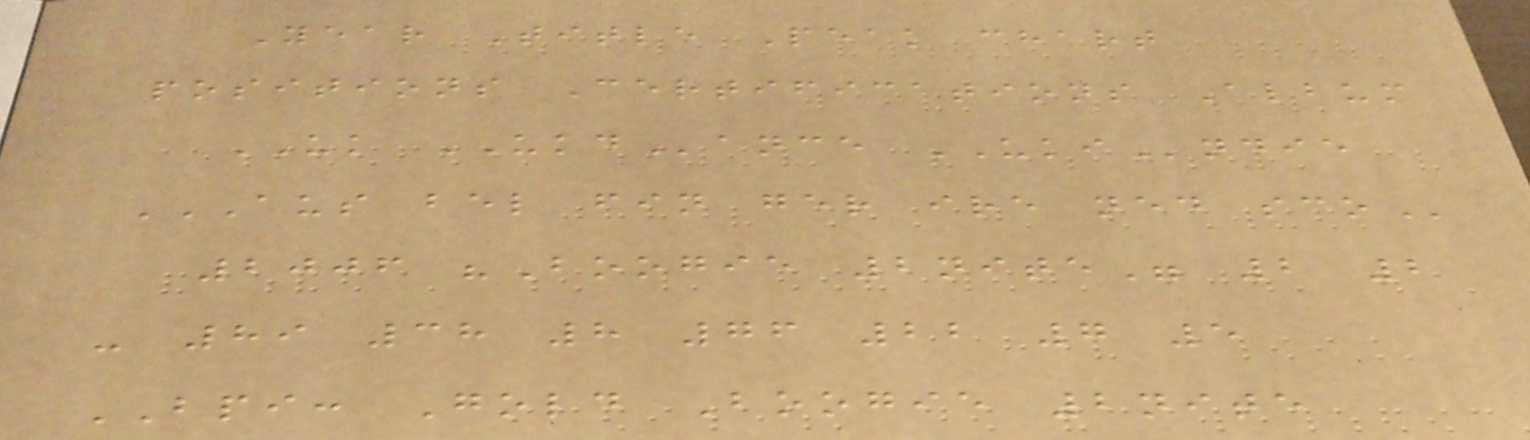Year Title Peak chart
positions Certifications Album
UK UKDance UKIndie
AUS BEL FIN GER IRE NED SCO
2006 "Boogie 2nite" 2 2
- 89 38 8 76 22 7 5
BPI: Gold Boogie 2nite
